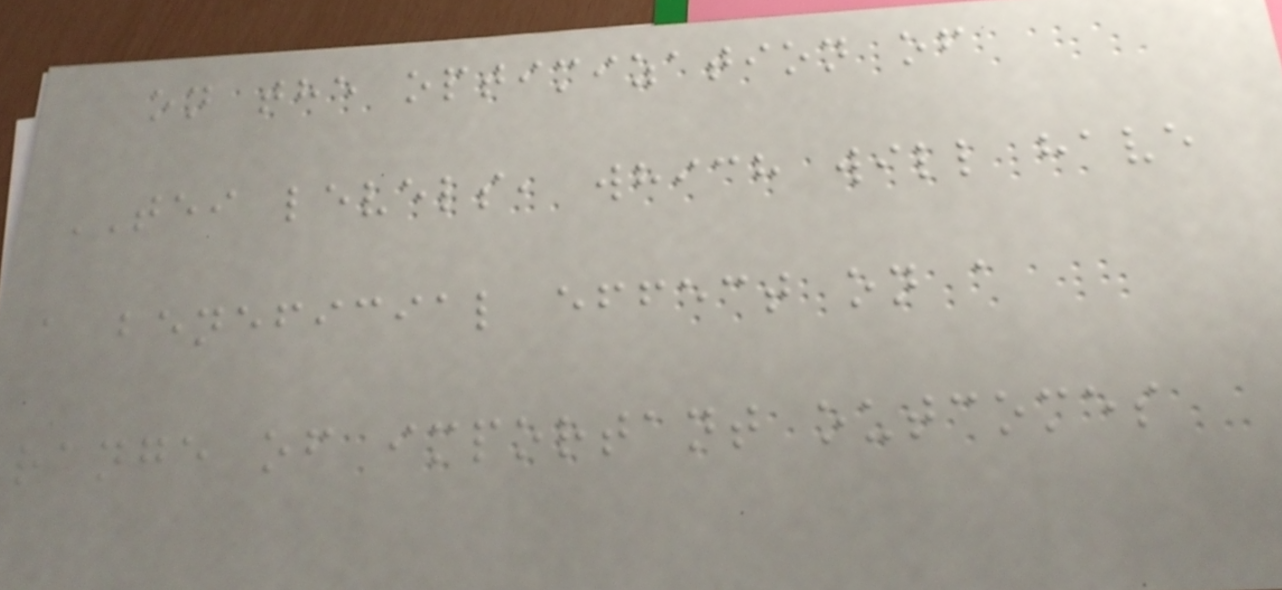on the optimization of
TEI levels, which will have
a beneficial effect on a
range of important outcomes
